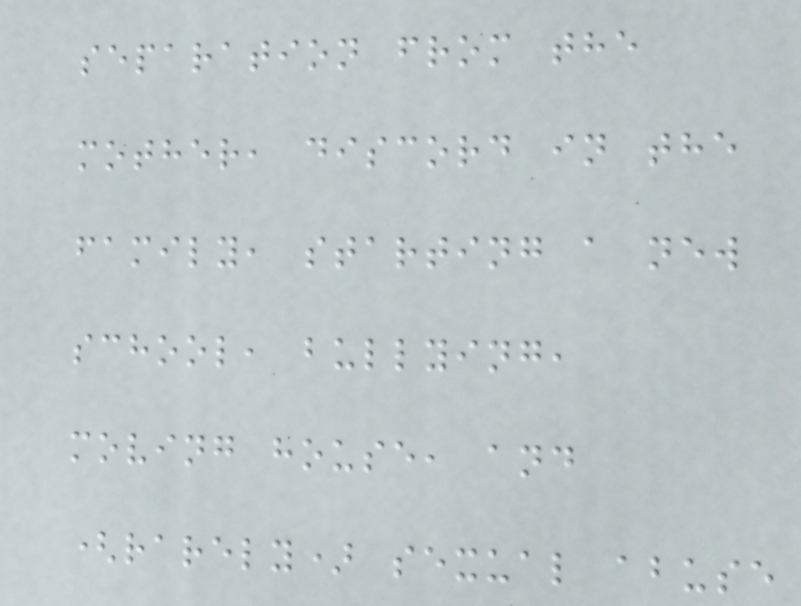separation from the
mother, discord in the
family, starting a new
school, bullying,
moving house, and
(rarely) sexual abuse
